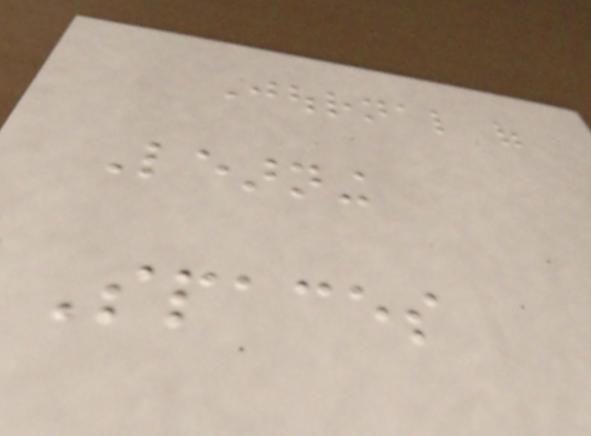Journal of
Learning
Spaces
